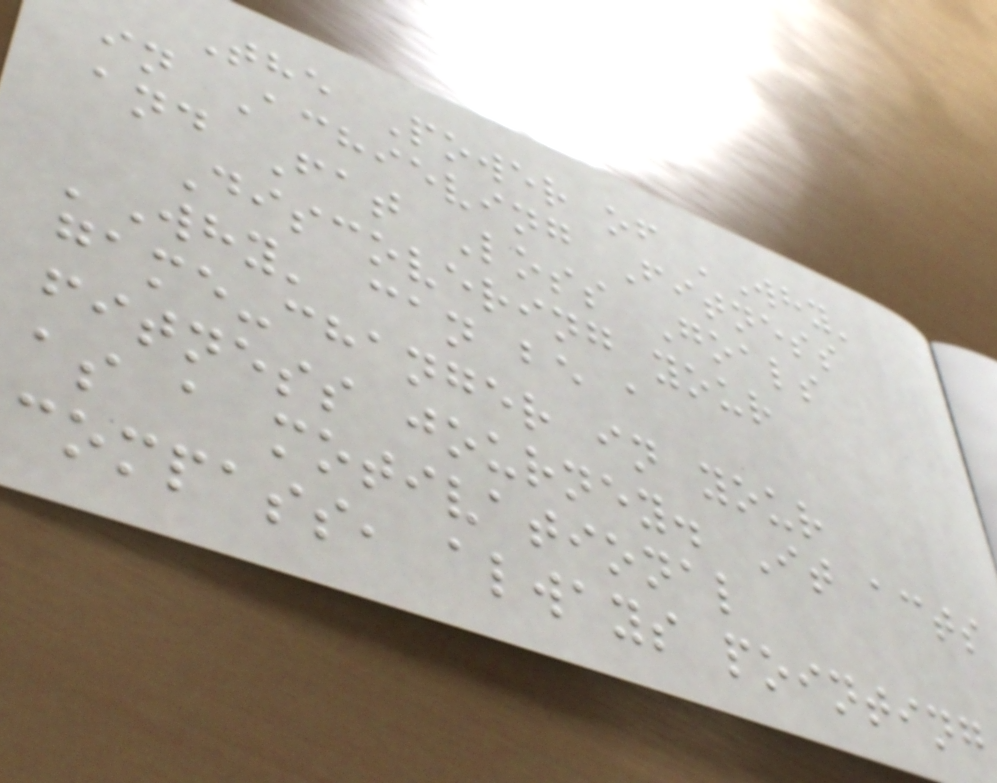The Power of 'Why'
in Achieving Fitness
and Fat Loss Goals
Discovering your
'Why' can be a
game-changer in your
fitness journey. It acts
as a motivational
compass, always pointing
